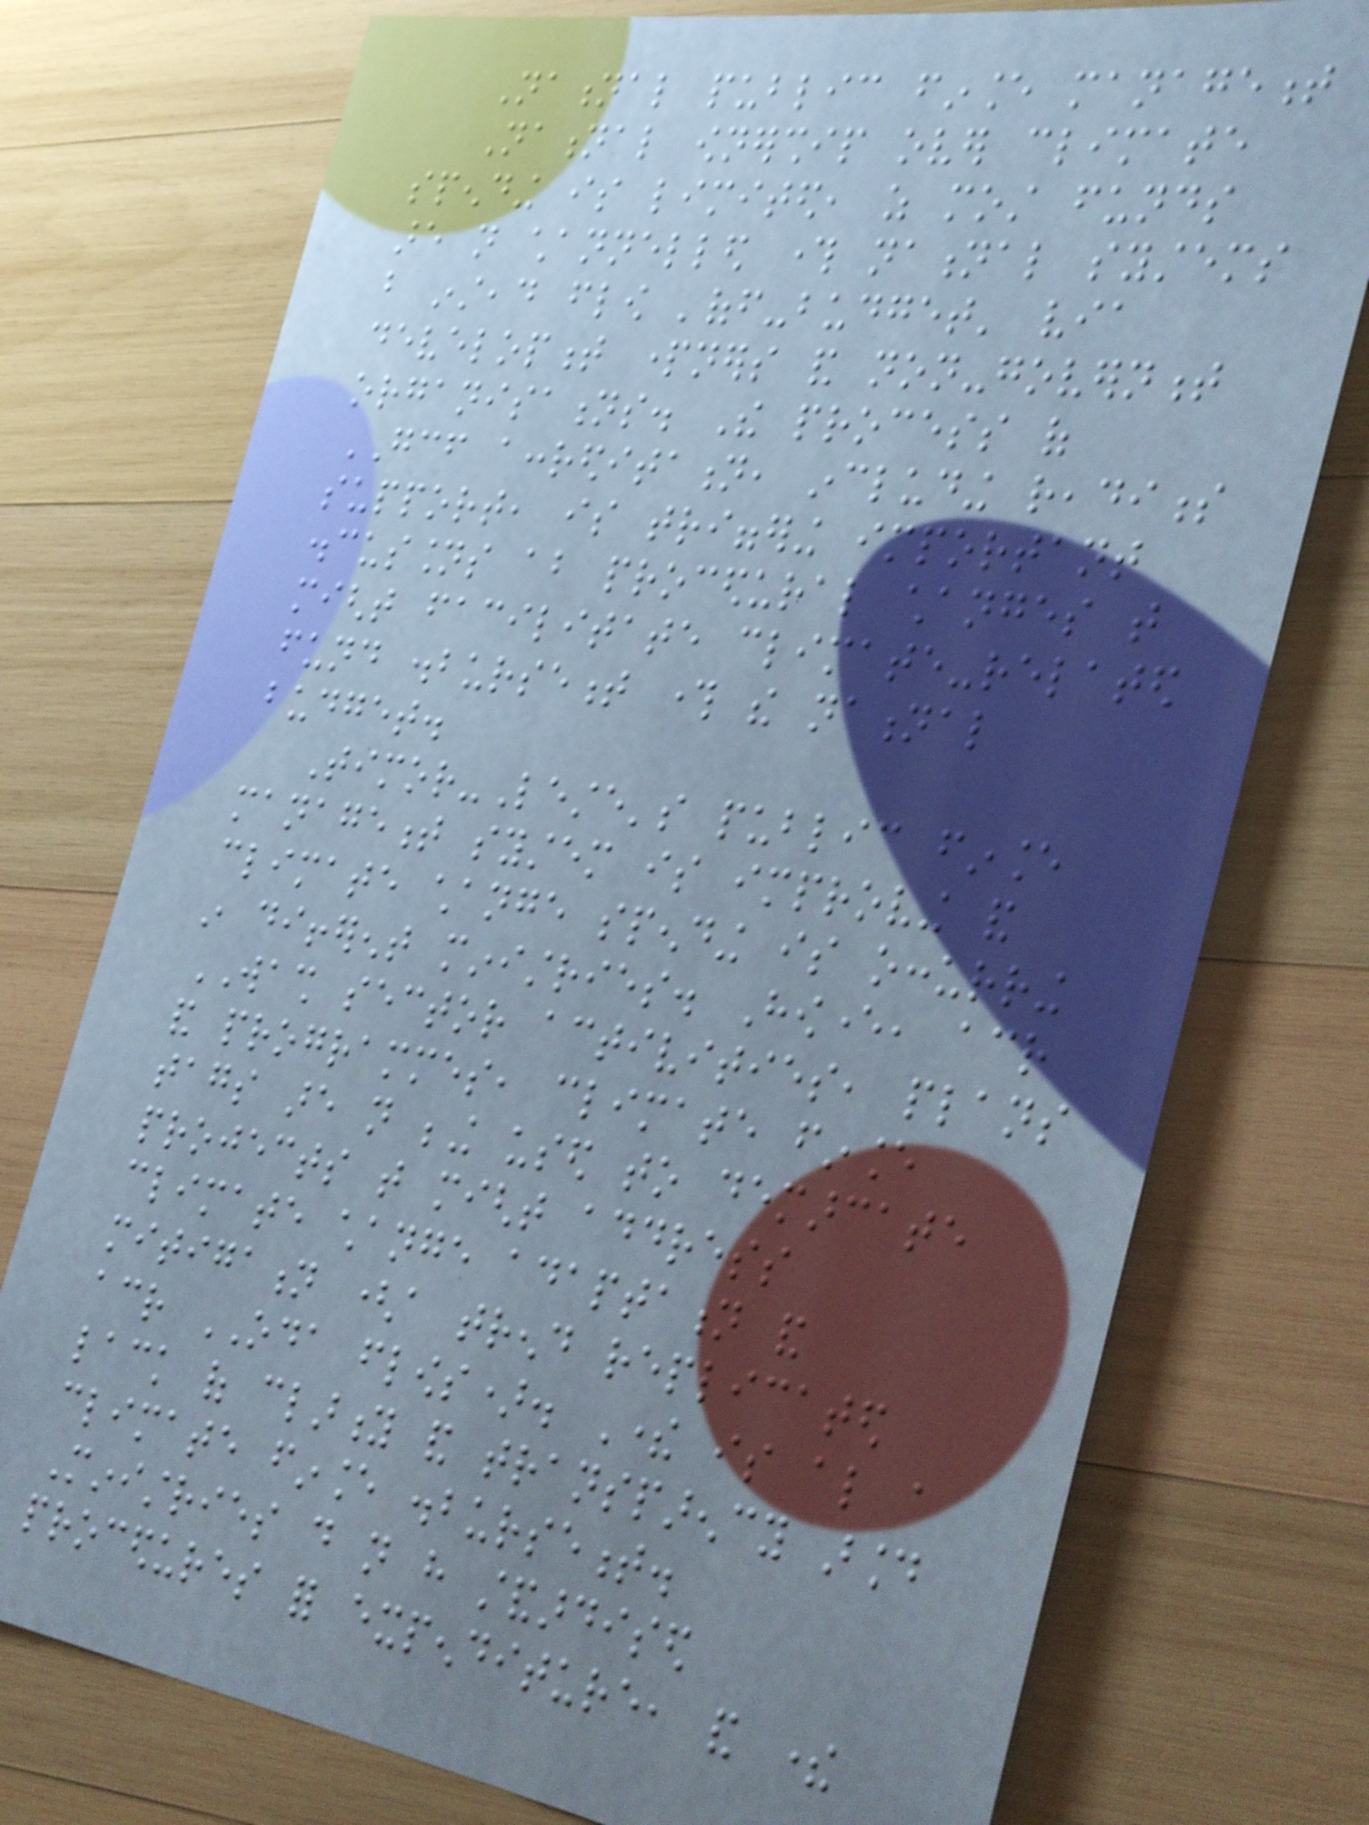National public finance management
National ownership over climate
spending is limited, as most funds
are not channelled through national systems
but instead flow 'off-budget' via
development partners and non-government
organisations. The process of
GCF accreditation, including readiness
support, is triggering important
discussions about procedural changes that
might facilitate climate-related
fund disbursement through the national
budget.
Timor-Leste's public finance
management system is improving and
climate change spending is occurring
in different ministries. However, across
WASH sector activities, plans
and programmes, climate finance
tags are not being used to demarcate
projects that might address
climate change adaptation and
mitigation (a trend replicated
across ODA flows). There is also a
lack of clarity and transparency around
climate finance disbursement.
Ministries do not have standardised
procedures for expenditure, and there
